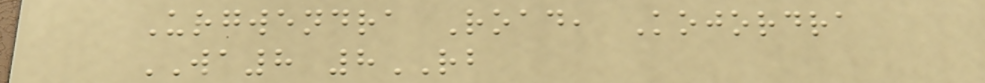Urgwendra Road, Kojordra
WA8 8RB
